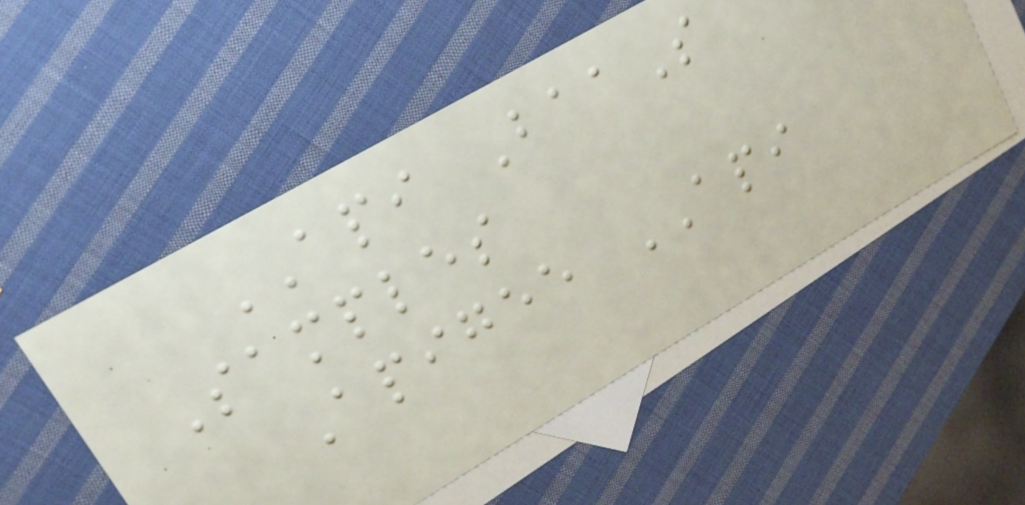API BaaS
Samples
Apigee API
